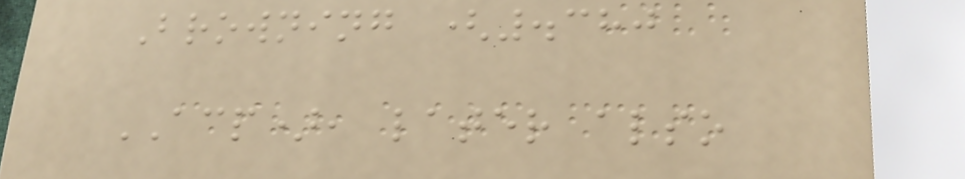Browning (.380
ACP), later also
